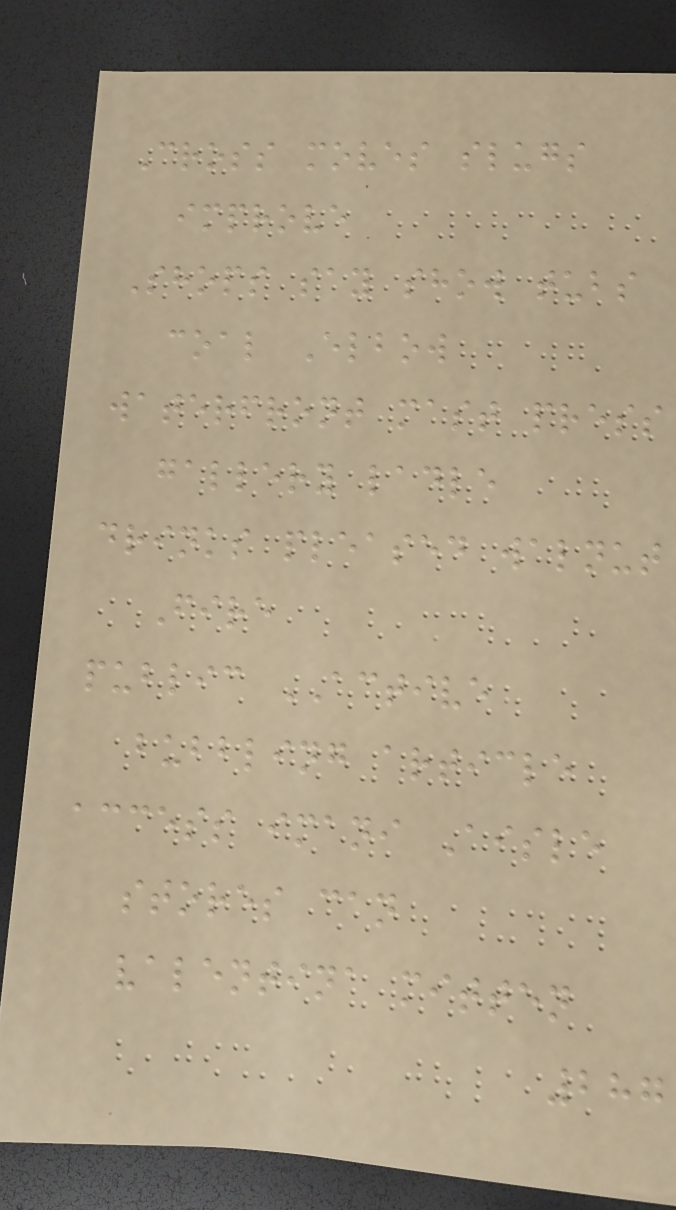Cross moves slugs
improve
Shops say show tubs
coal Elbow
waterfront mast press
gallery ladle
drinks pleased walnut
Fire
public ACTIVE
bubbling article
access imani Aisle
stores can
valentina mitten
287
